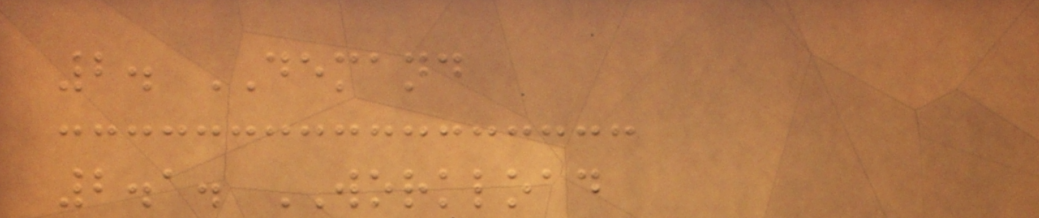2. DEMAND
2.1. WORKLOAD
